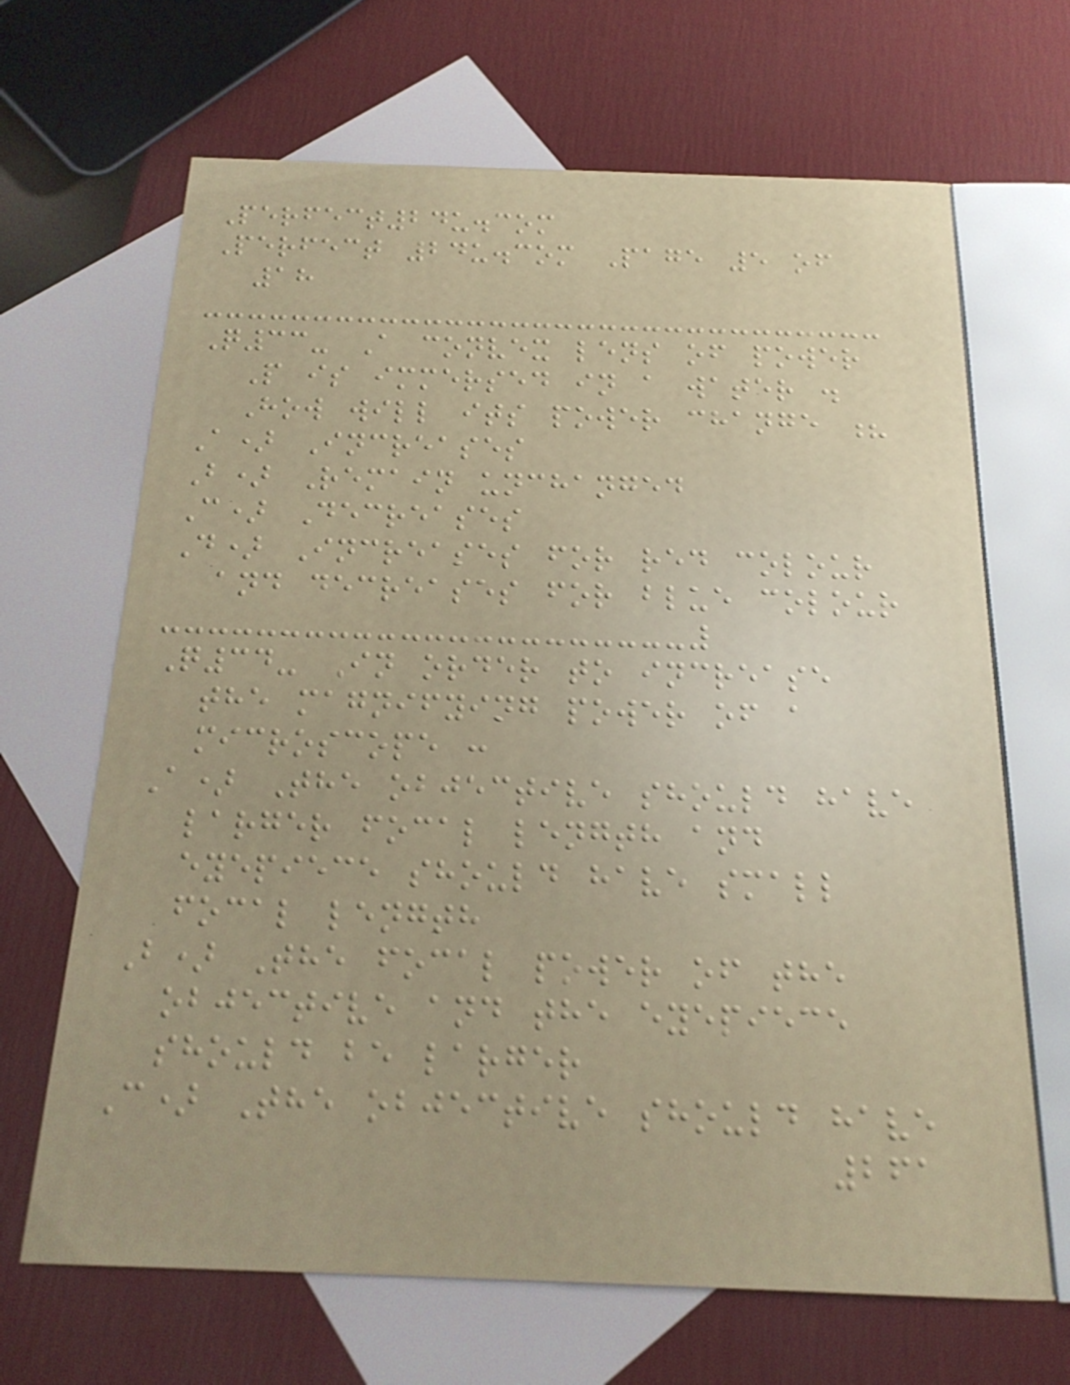Perfect24u.com
Perfect 24u.com Page 5 of
18
Q33- A convex lens of power
P is immersed in a water .
How will its power change ?
A) Increases
B) Remain unchanged
C) Decreases
D) Increases for red colour
and decreases for blue colour
Q34- In order to increase
the magnifying power of a
microscope :
A) The objective should have
larger focal length and
eyepiece should have small
focal length
B) The focal power of the
objective and the eyepiece
should be larger
C) The objective should have
261
